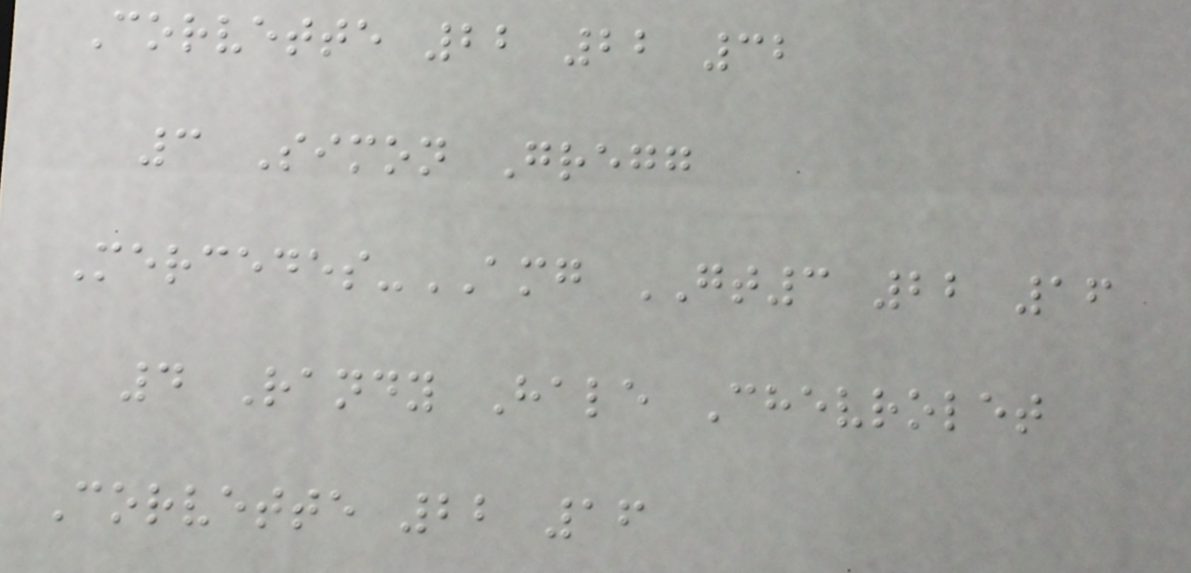Corvette 22 22 32
3 Simon Gregg
Mercedes-AMG GT3 22 16
4 Randy Hale Chevrolet
Corvette 22 16
